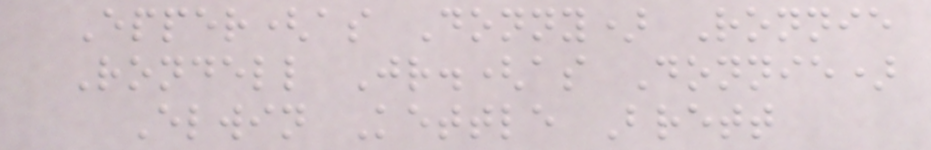Epper(as Donny) Ronnie
Rondell Jr.(as Donnie)
Elwin Kettle Brett
